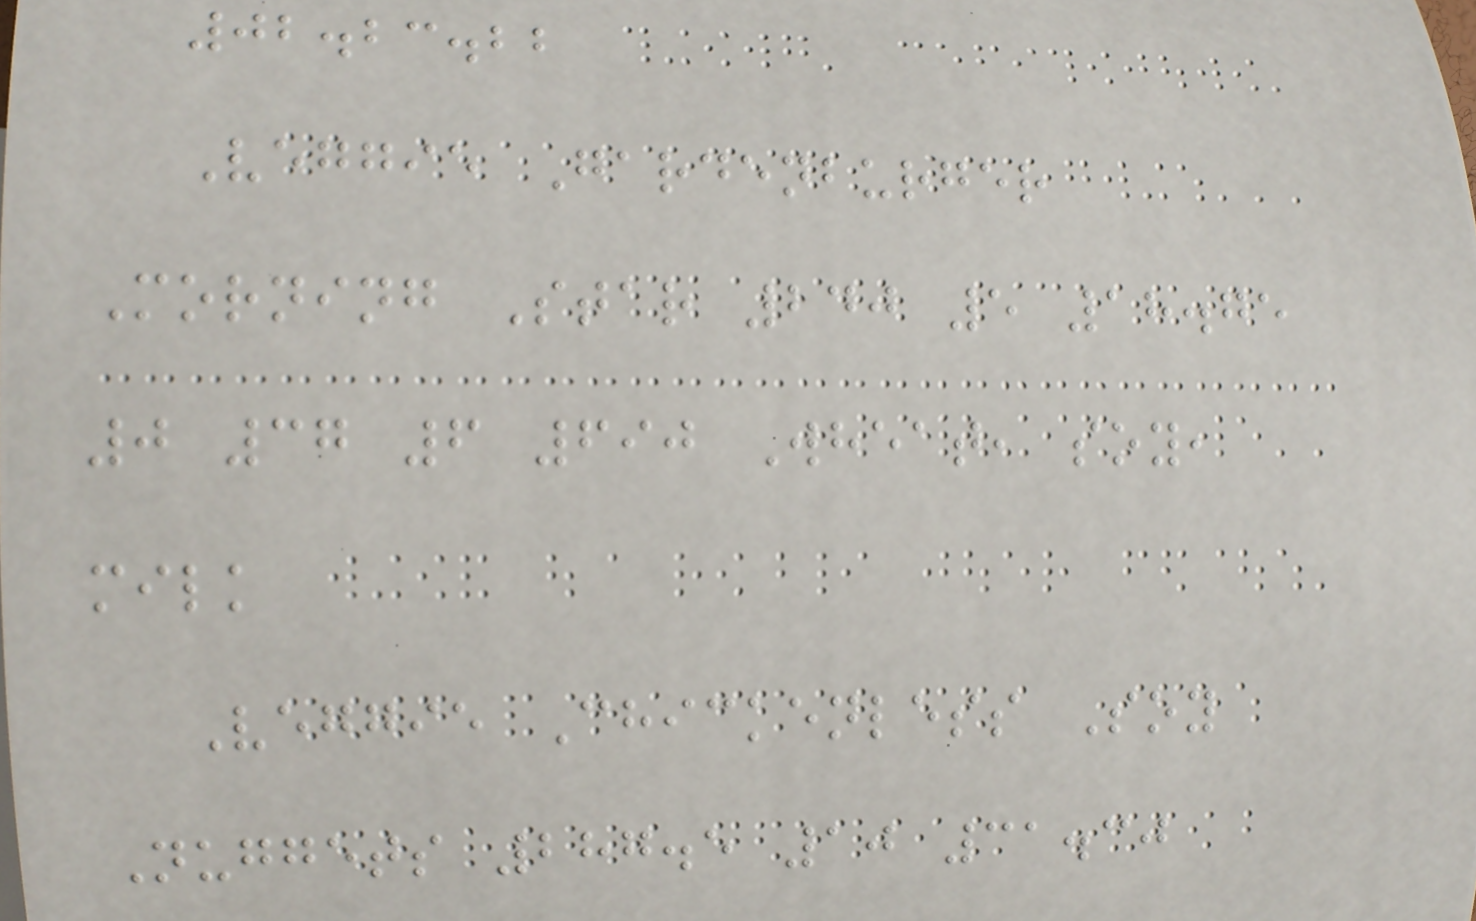02.23.22
Veggie Gardenburger
Morning Star 240 5 18.75
0 37 6 690 Wheat, soy,
milk
Veggie Chickenless Soy
Nuggets 287.5 10 31.30
